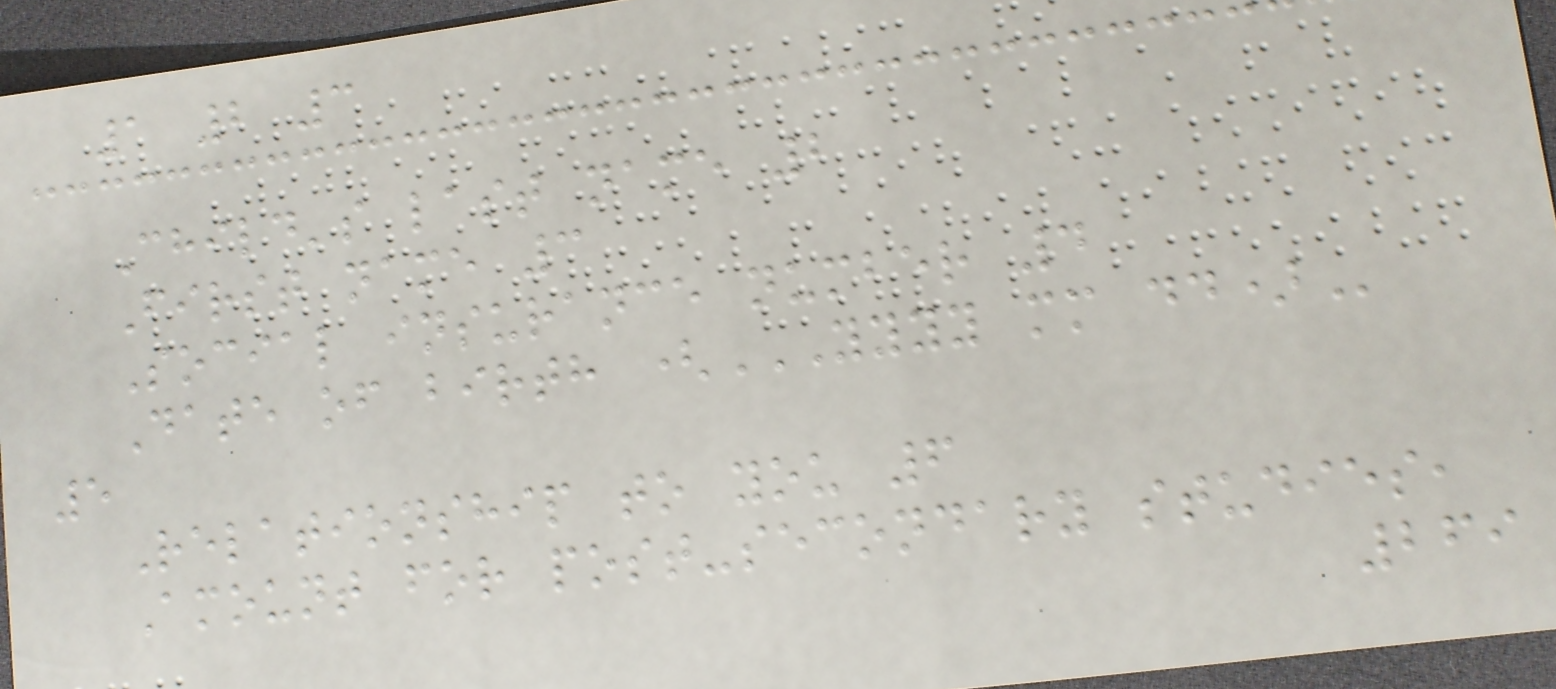1 2 3
Child's last name 2
First name 3
Social insurance number 4
Date of birth (YYYY MM DD)
5
Relationship to you 6
Amount for post-secondary studies,
269
